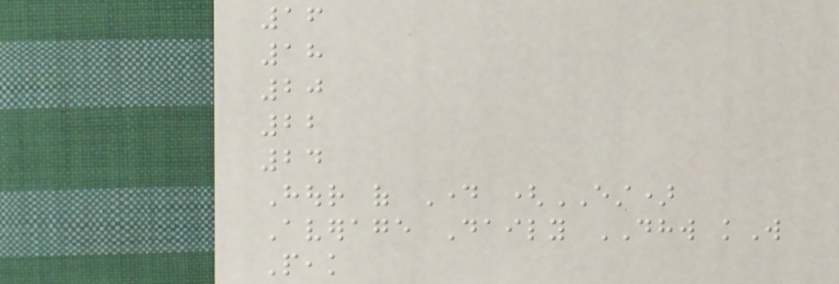16
18
20
22
24
Hour of Day (EST)
Average Daily DHW kW
Peak
